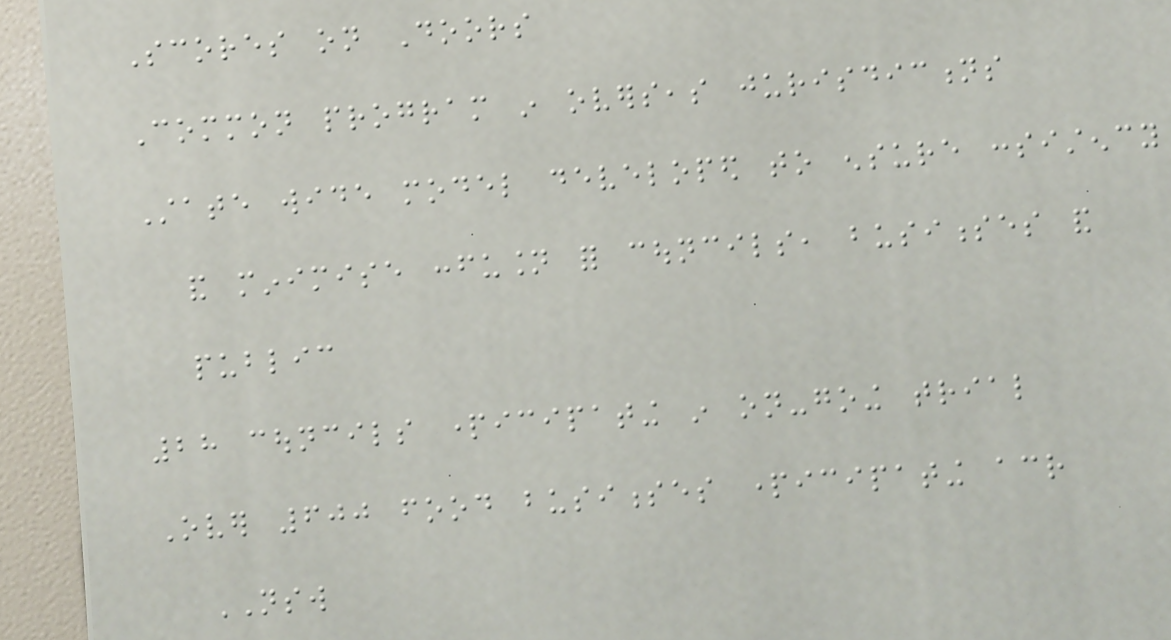Scores on Doors
Common program in overseas jurisdictions
State wide model developed to ensure consistency
and minimise confusion for councils, businesses and
public
28 councils participating in on-going trial
Over 600 food businesses participating across
NSW
